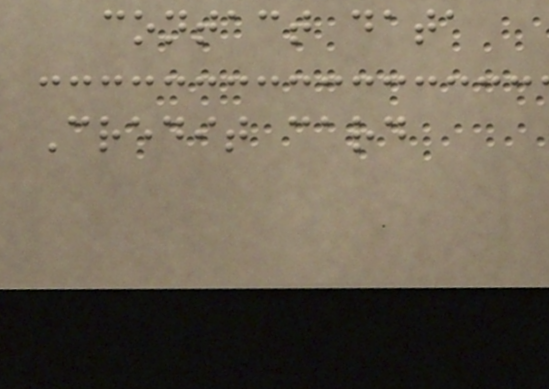contact data
Credit card
